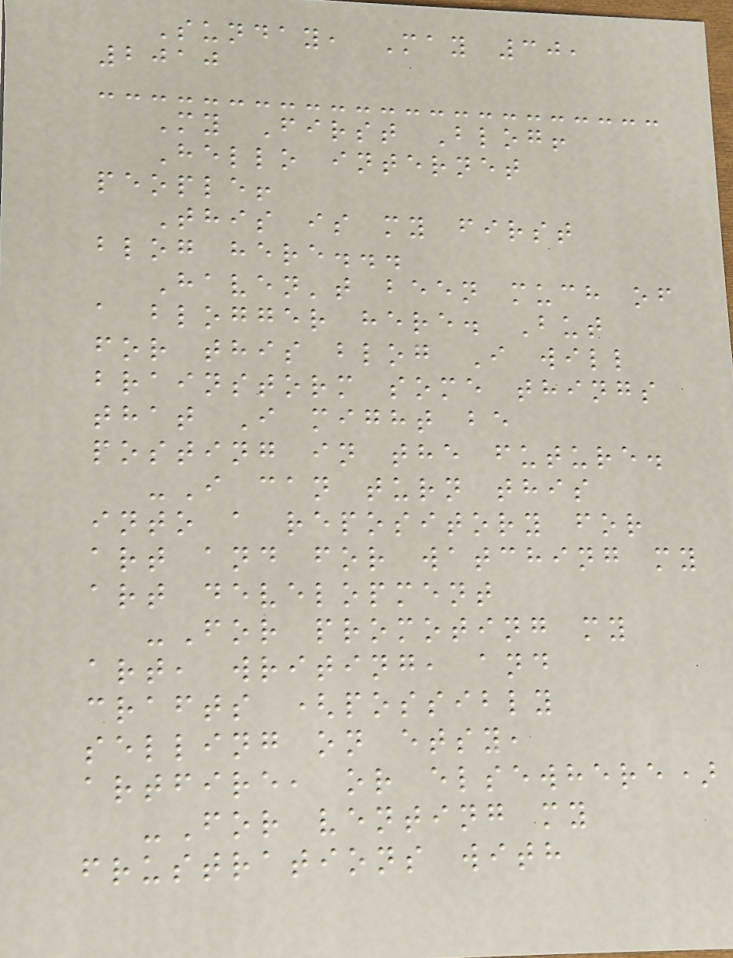Sunday, May 30,
2010
My First Blog!
Hello internet
people!
This is my first
blog here...
Haven't been much of
a blogger here. But
for this blog I will
brainstorm some things
that I might be
posting in the future.
-I can turn this
into a repository for
art and for watching my
art development
-For promoting my
art, writing, and
crafts (possibly
selling on etsy,
artfire, or elsewhere)
-For venting my
frustrations with
